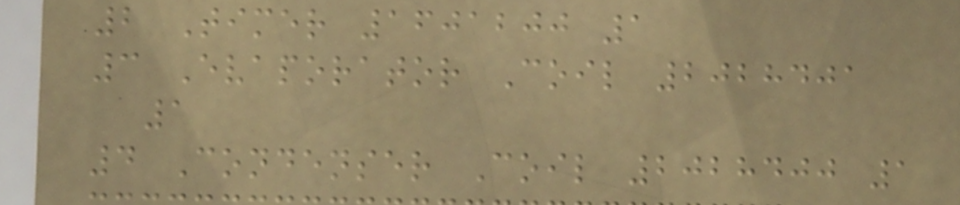2 Timer 1601200 1
3 Evaporator Coil 2028401
1
4 Condenser Coil 2028400 1
